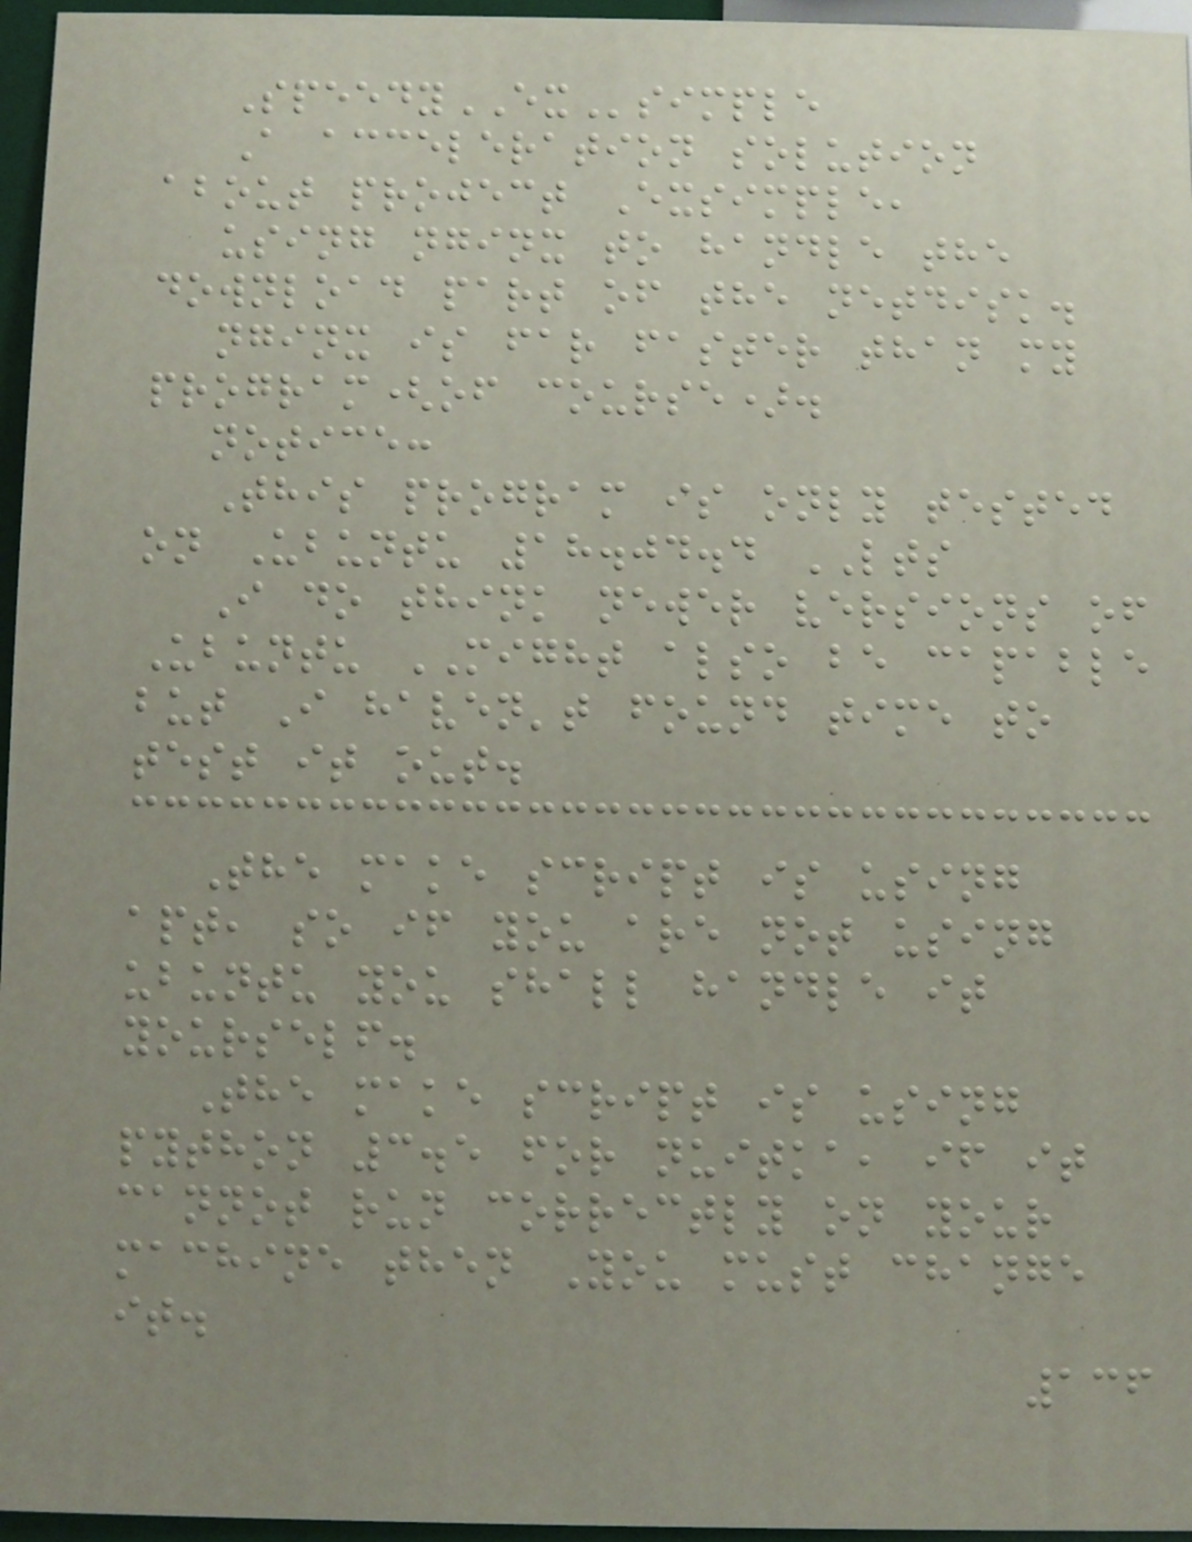SpeedyEXsimple
A acceleration solution
about project Exsimple,
using nginx to handle the
download part of the netdisk.
nginx is far faster than my
program(of course).
notice:
This program is only tested
on Ubuntu 18.04.4 LTS
I do think newer versions of
Ubuntu MIGHT also be capable
but I haven't found time to
test it out.
The make script is using
apt, so if you are not using
ubuntu you shall handle it
yourself.
The make script is using
python 3.5 for nuitka, if it
cannot run correctly on your
machine then You must change
it.
136
